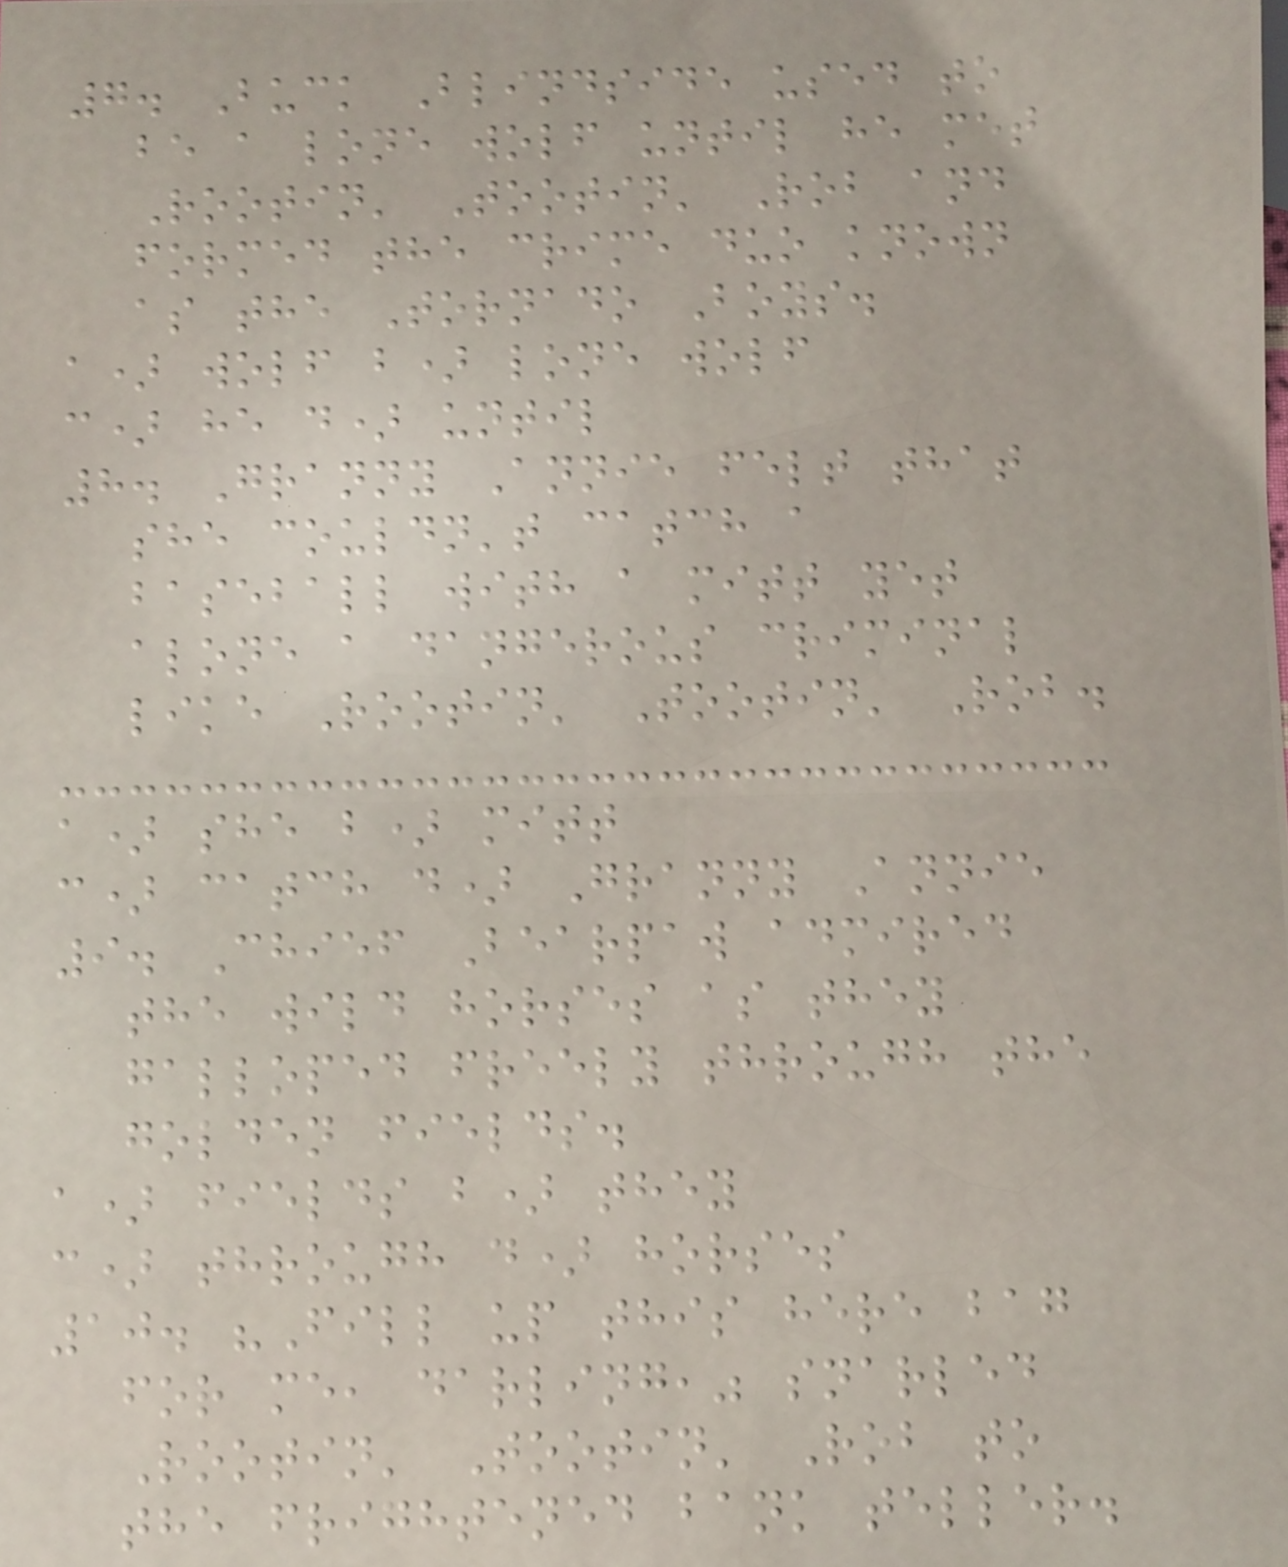7. Buck Blindside used to
be a lone wolf until he met
Rootin' Tootin' Rob and
formed the crime duo known
as the Tornado Boys.
a) wolf b) lone wolf
c) he d) until
8. Granny Annie felt that
she couldn't catch a
baseball with a mitt yet
alone a dangerous criminal
like Rootin' Tootin' Rob.
a) she b) mitt
c) catch d) Granny Annie
9. Chief Bearpaw admired
the wild horses as they
galloped freely through the
golden fields.
a) fields b) they
c) through d) horses
10. "Fill up this here bag
for me, darling," snarled
Rootin' Tootin' Rob to
the frightened bank teller.
